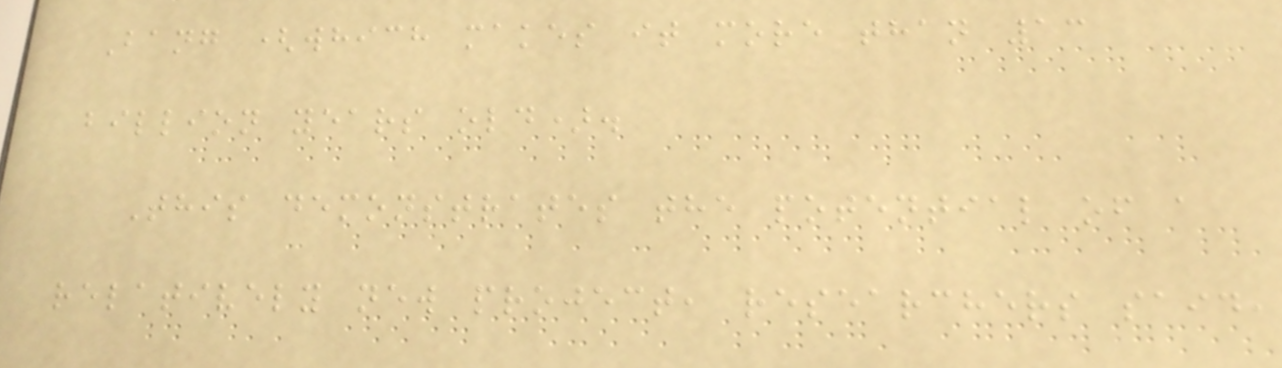Bang (which makes it more than 13
billion years old).
This demonstrates the potential of a
relatively new project, researchers said,
